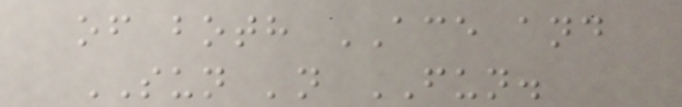of both ACE and
SUN 'n FUN.
